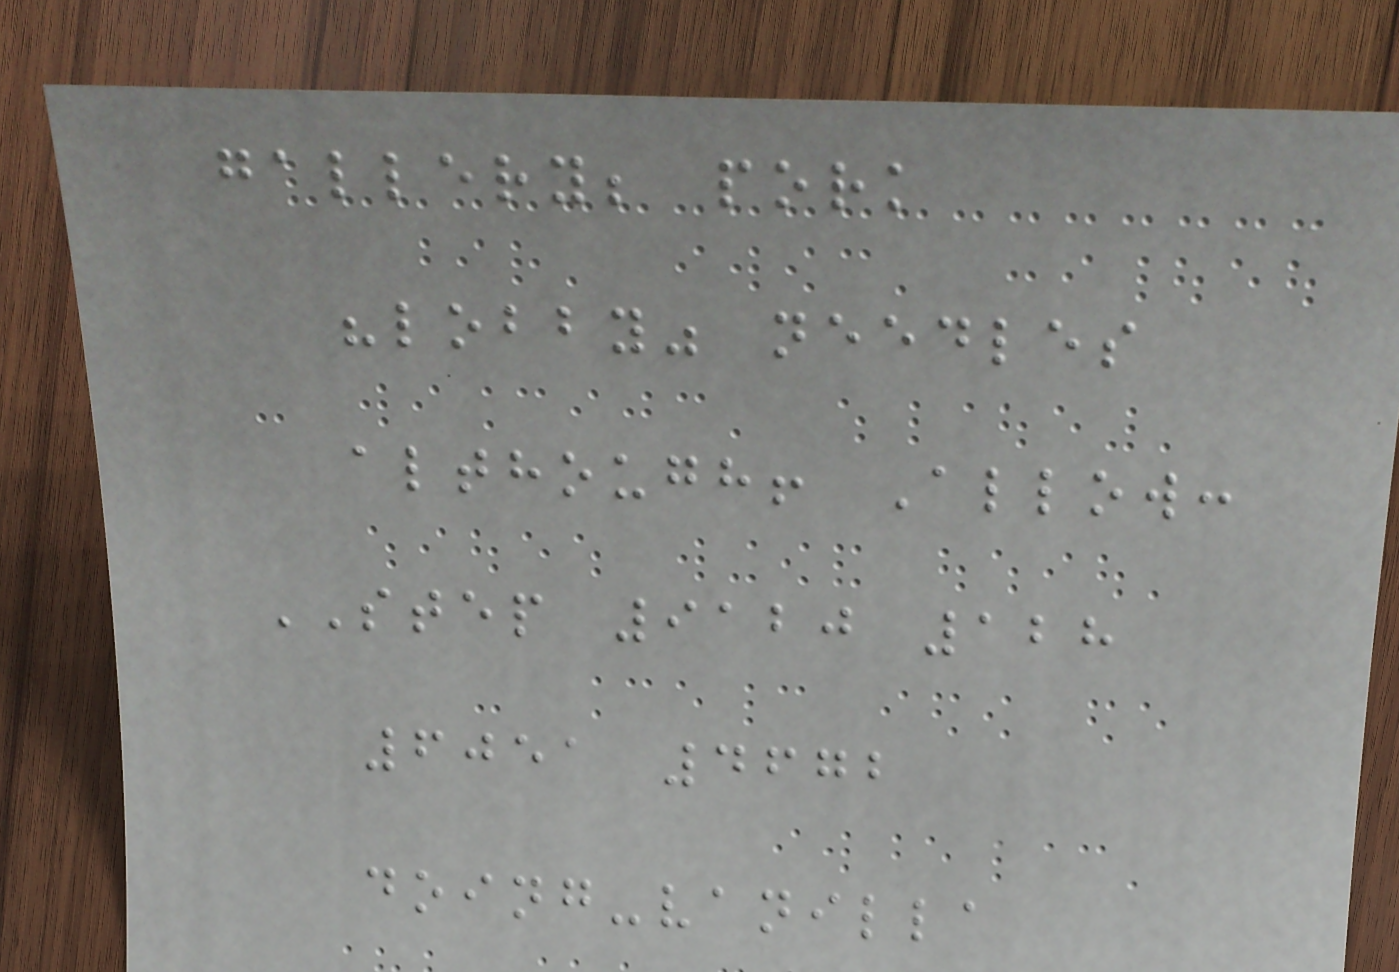gallery; pork
"lobby" needles
although! Allow:
STEP 9120 128
6051 4672
doing-vanilla
